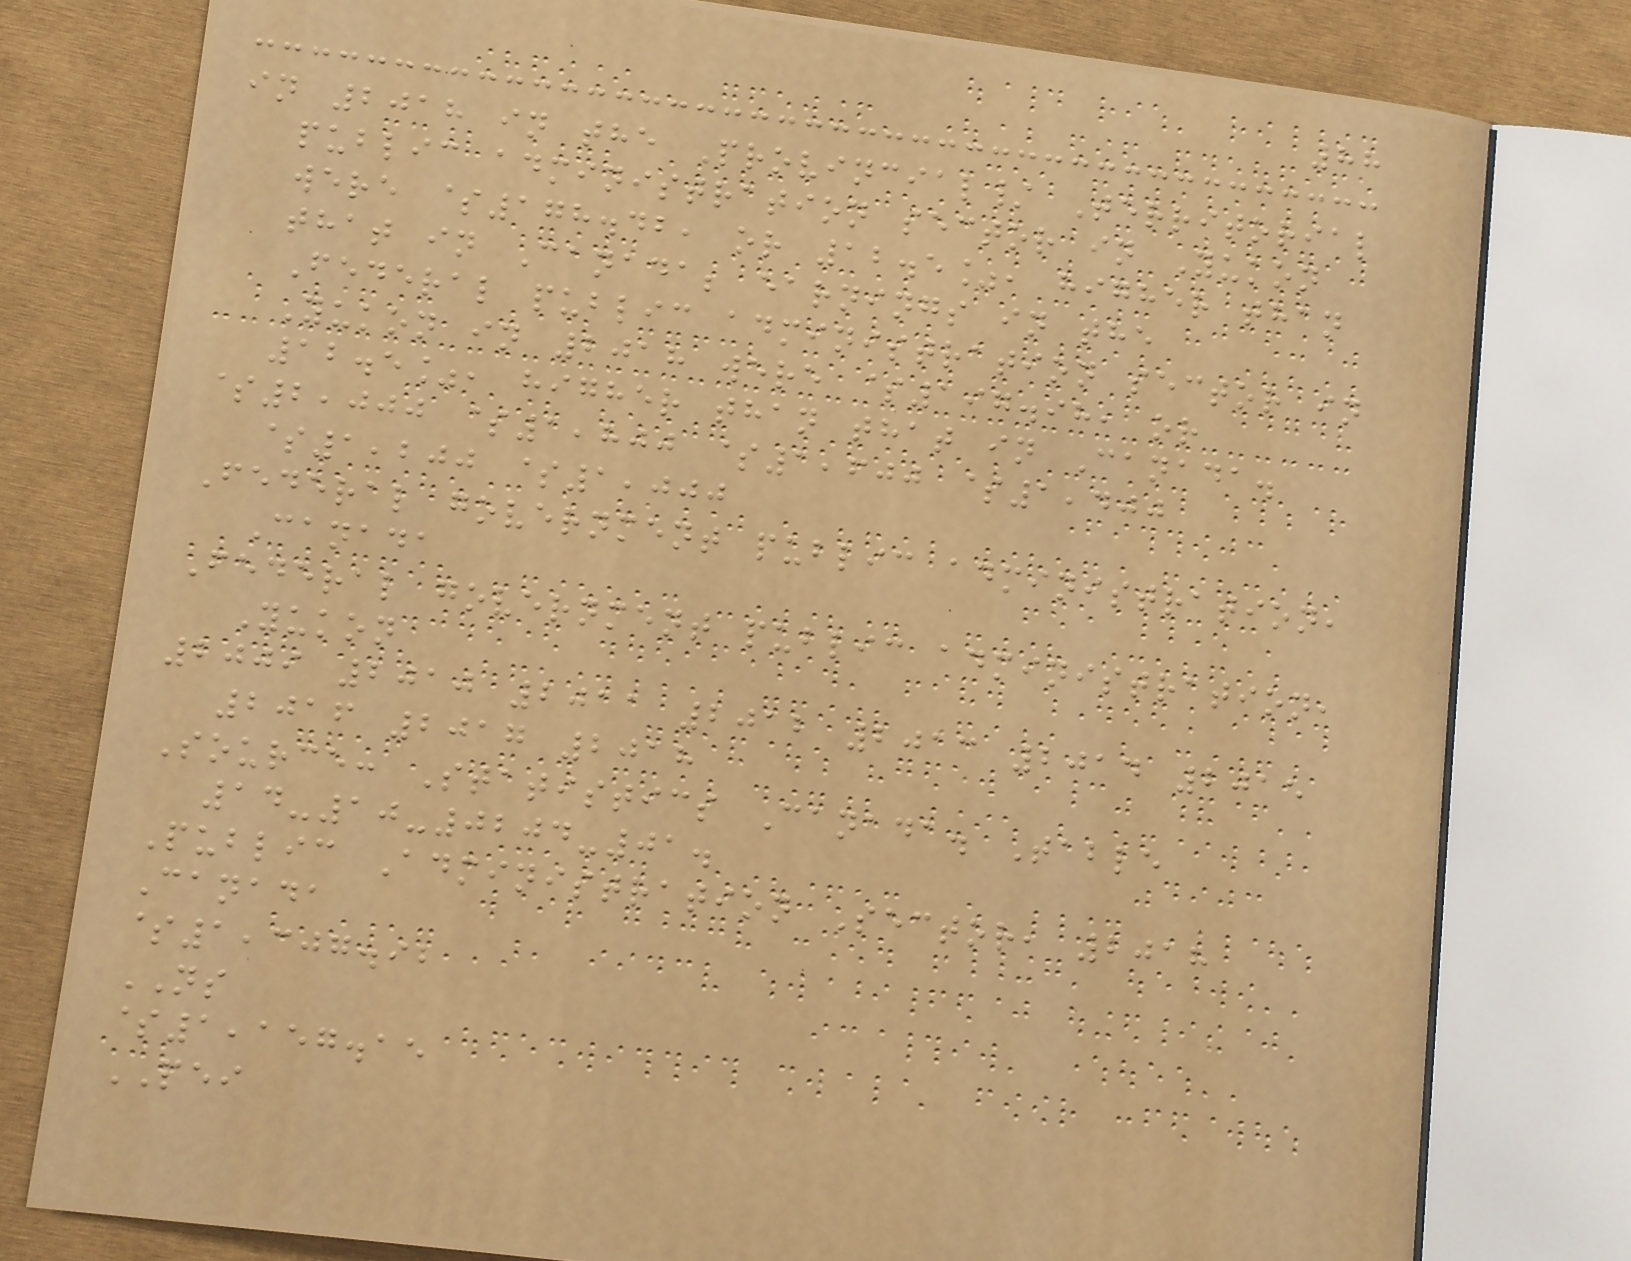88
in 2018 in the Provincial/ Territorial
public administration sector in Yukon
were $178.42, or 12.5%, higher than
that in Canada; earnings in the
Federal public administration sector in
Yukon in 2018 were $197.98, or
12.5%, higher than that in Canada.
$2,000 $1,800 $1,600 $1,400
$1,200 $1,000
Federal government public administration,
Canada
Federal government public administration,
Yukon
2009 2010 2011 2012 2013 2014 2015
2016 2017 2018
Source: Statistics Canada. Table
14-10-0204-01.
Public Administration Sector, 2018
Canada
$1,307.92
NS
$1,157.15
PEI
